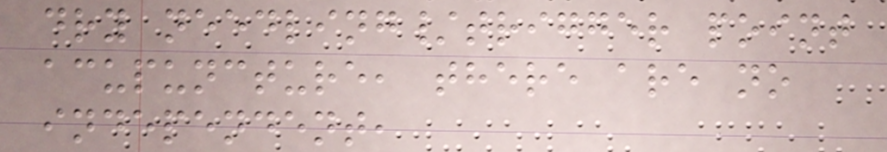dry needling/trigger point
acupuncture, there are no
independent,
